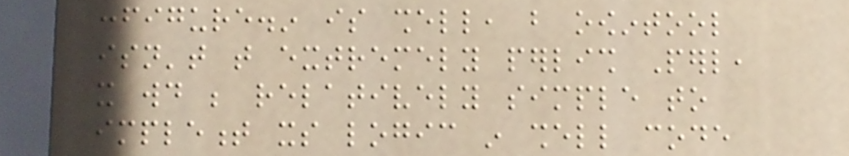configure.in is shell, but oowintool
isn't that extremely perlish Perl,
it would be relatively simple to
implement its logic in shell code
